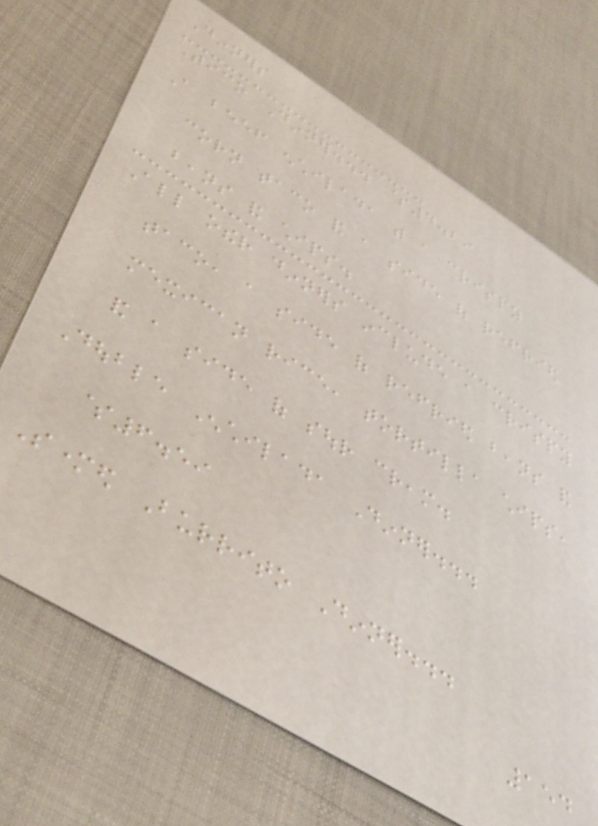Dinners
Tico Dinner... $4.29
A beef enchilada with a crispy
corn taco and a side of refried
beans and chips.
All other dinners include a crispy
taco, a side of refried beans and
mexican rice, tortilla chips,
and a side of sour cream.
Double Enchilada Dinner...
$6.59
Smothered Burrito Dinner...
154
